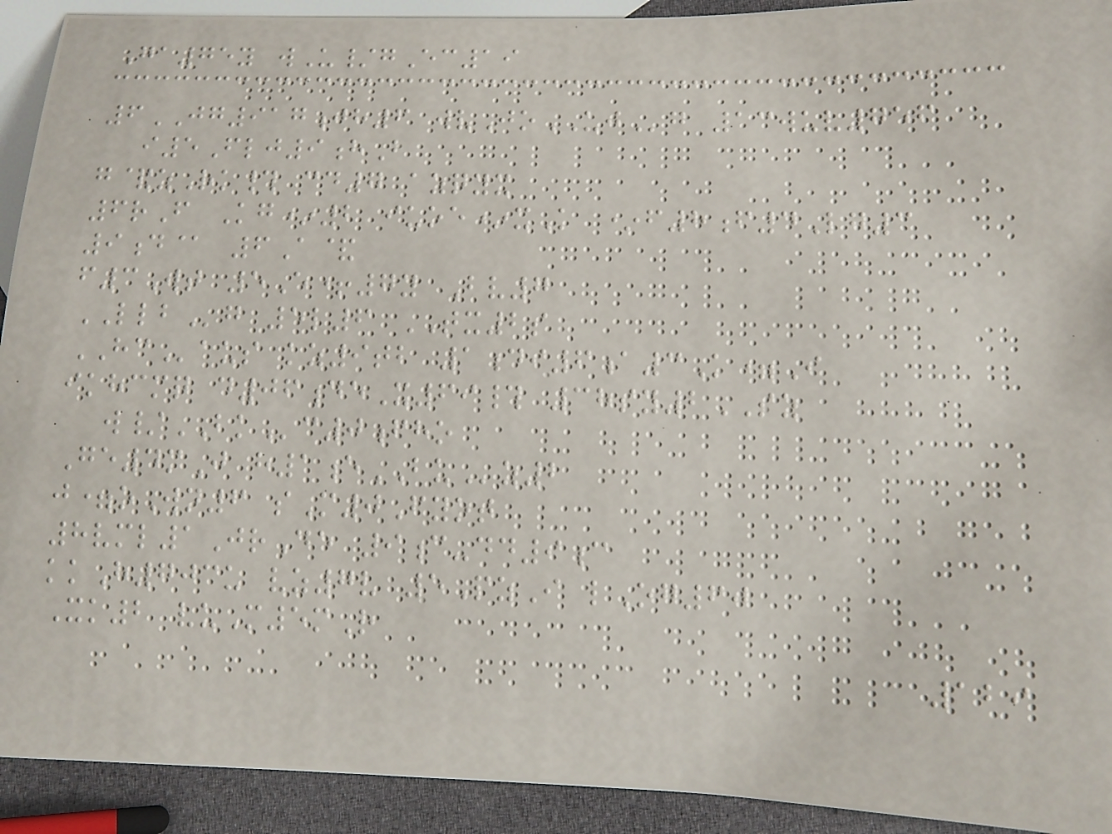Ga75y wU/gEc19
6JG917jh6 wvJoUJg 13wuv756
i5Flj9hB
g&zRk# cd7 azqyx
6rF Kg*2 iuoe*xK *f8f4Lg3
9d@ 6A&
f3Wt 5E+7y Bv7
LLBg 5l6 TX2s
HCaus kz9tb 1di6a3K=I
ikhcmq d06deX69# 38sy2SZ
w/BKc0fho
Ge4mJ h1eBUz2
j=oWn6 sM0Fyot
8vml1JrDe 9c-dd9c
kkH703u vz7v 5PzI lOg60
Xk2 vuM5mR
129
